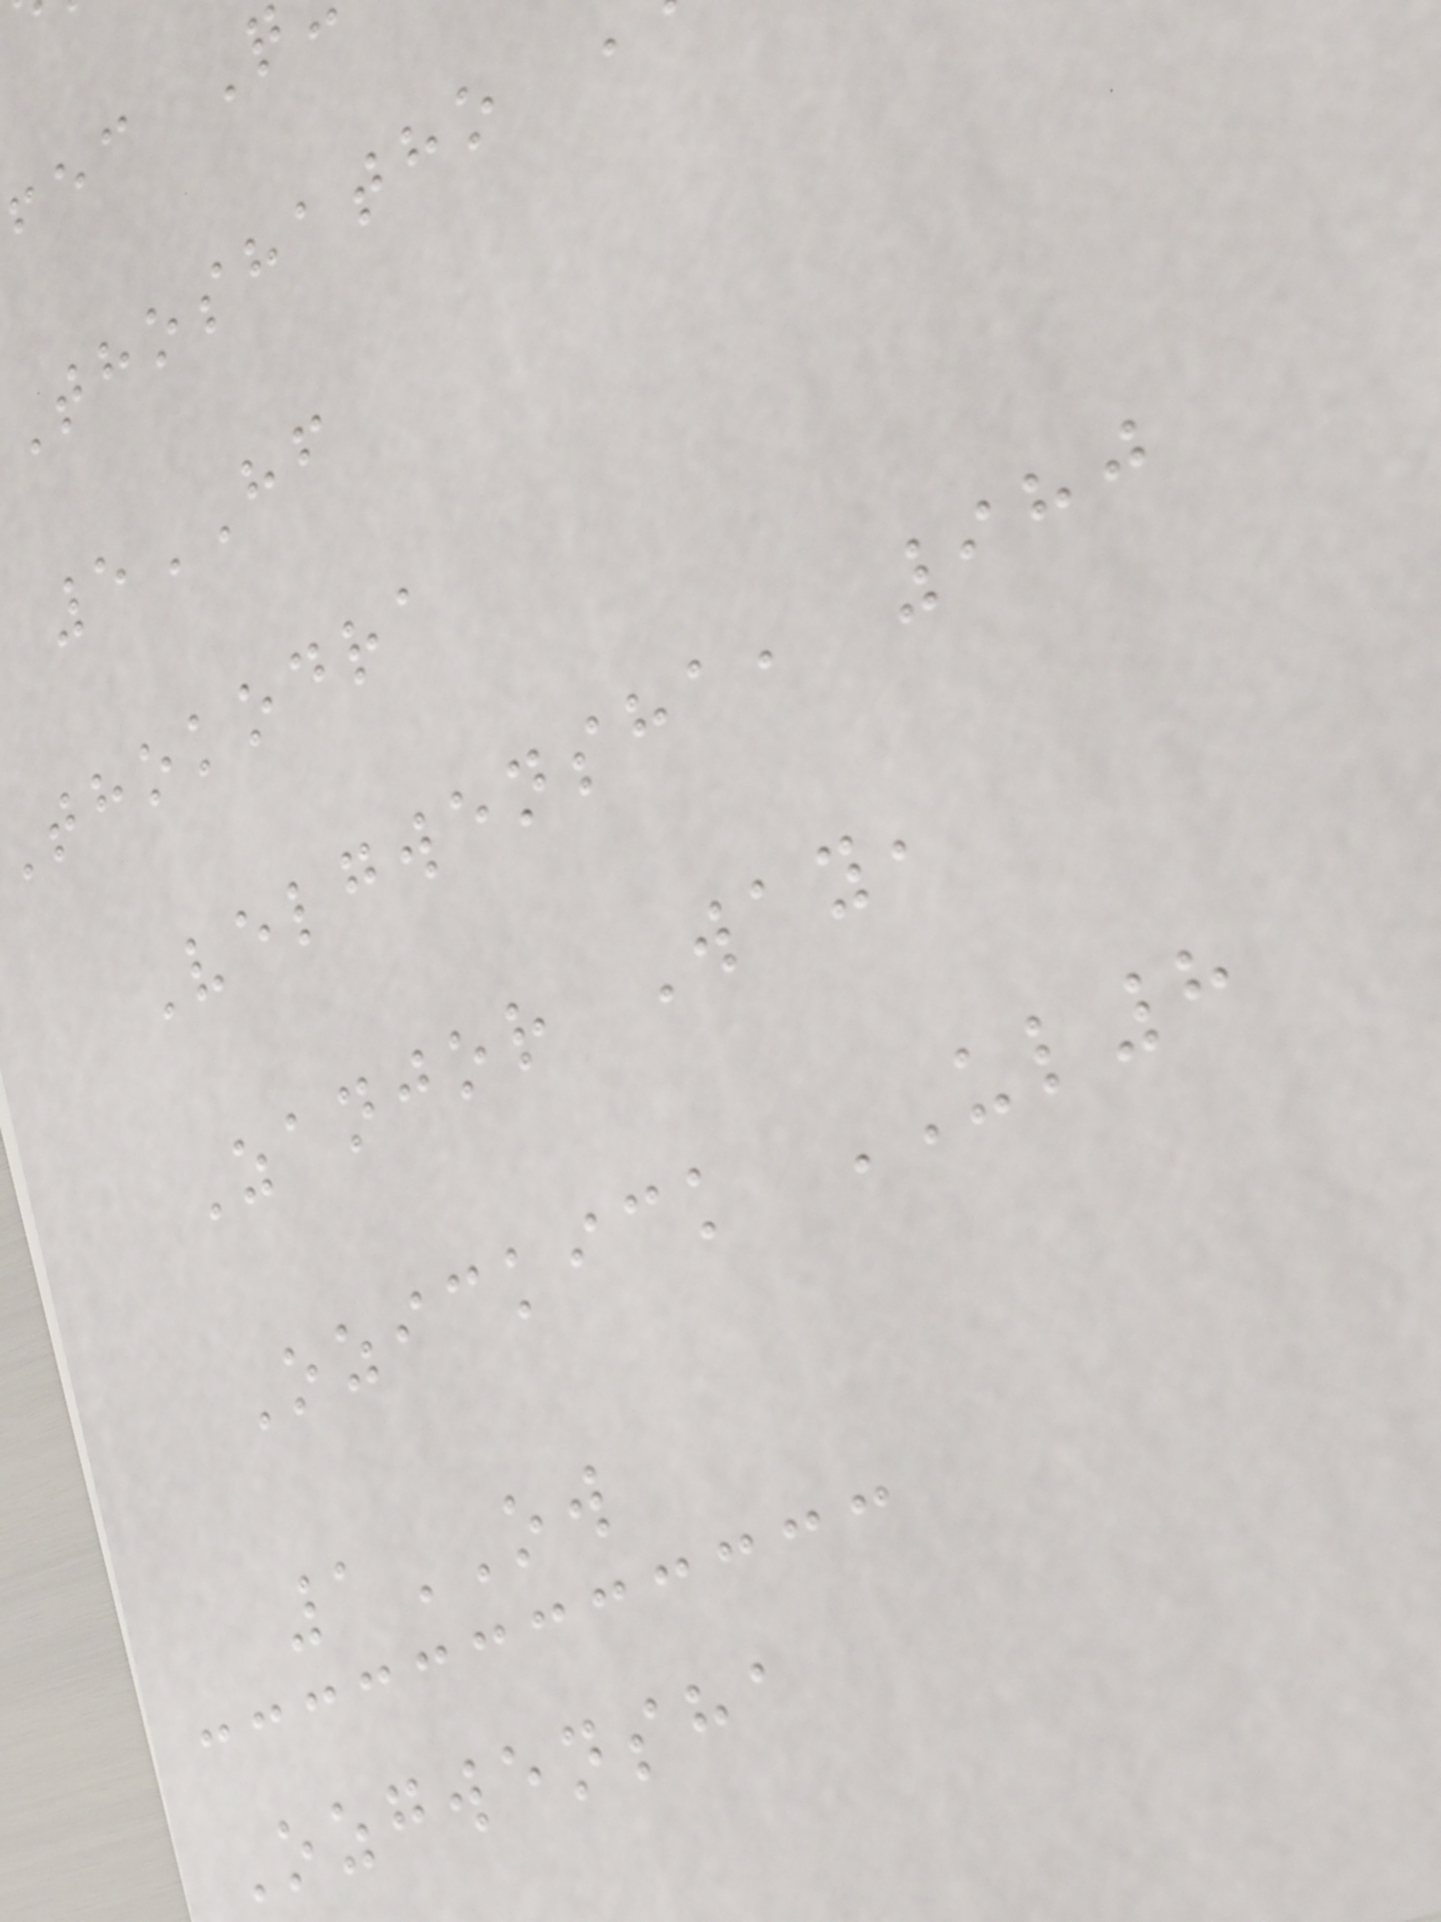fec Q
Thoshatho
5HF
thokodra
Velgwensha, 980
Zanjor Way,
Ozickick UL8
1OW
Ozgwensha
